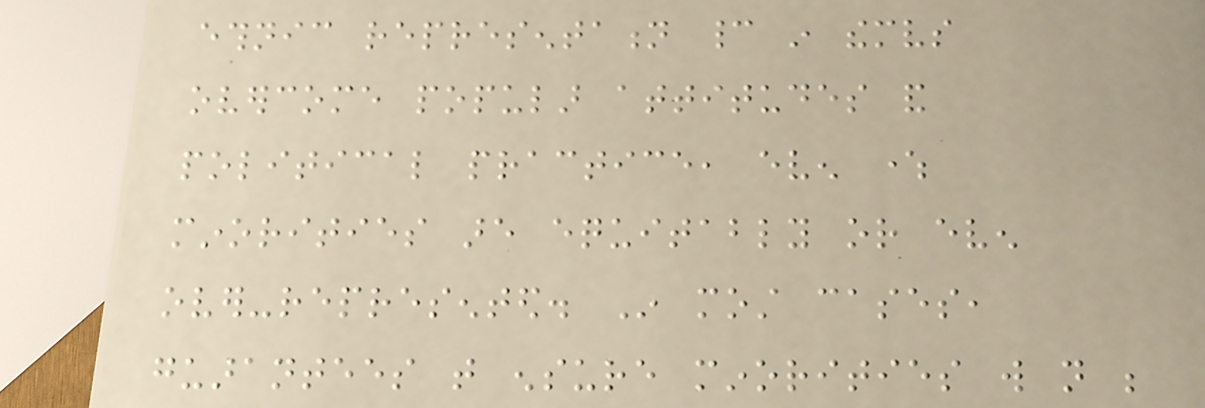ethnic representation cannot in themselves
overcome popular attitudes and
political practice, even where
minorities are equitably or even
over-represented. In most cases,
guarantees that ensure minorities will not be
